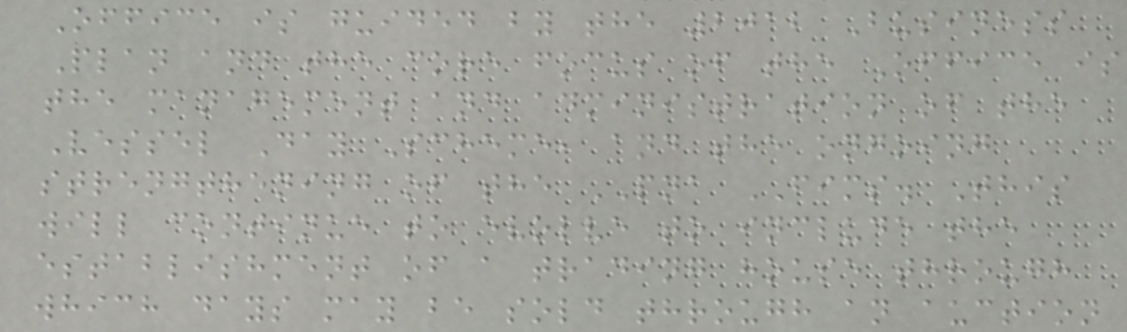Office is guided by the 2012 Business
Plan and the core focus of the Office is
the management and administration of the
Vessel Day Scheme, and the ongoing
strengthening of the PNA FIMS. This
will continue to evolve to include the
establishment of a trading house through
which days may be sold through an auction
